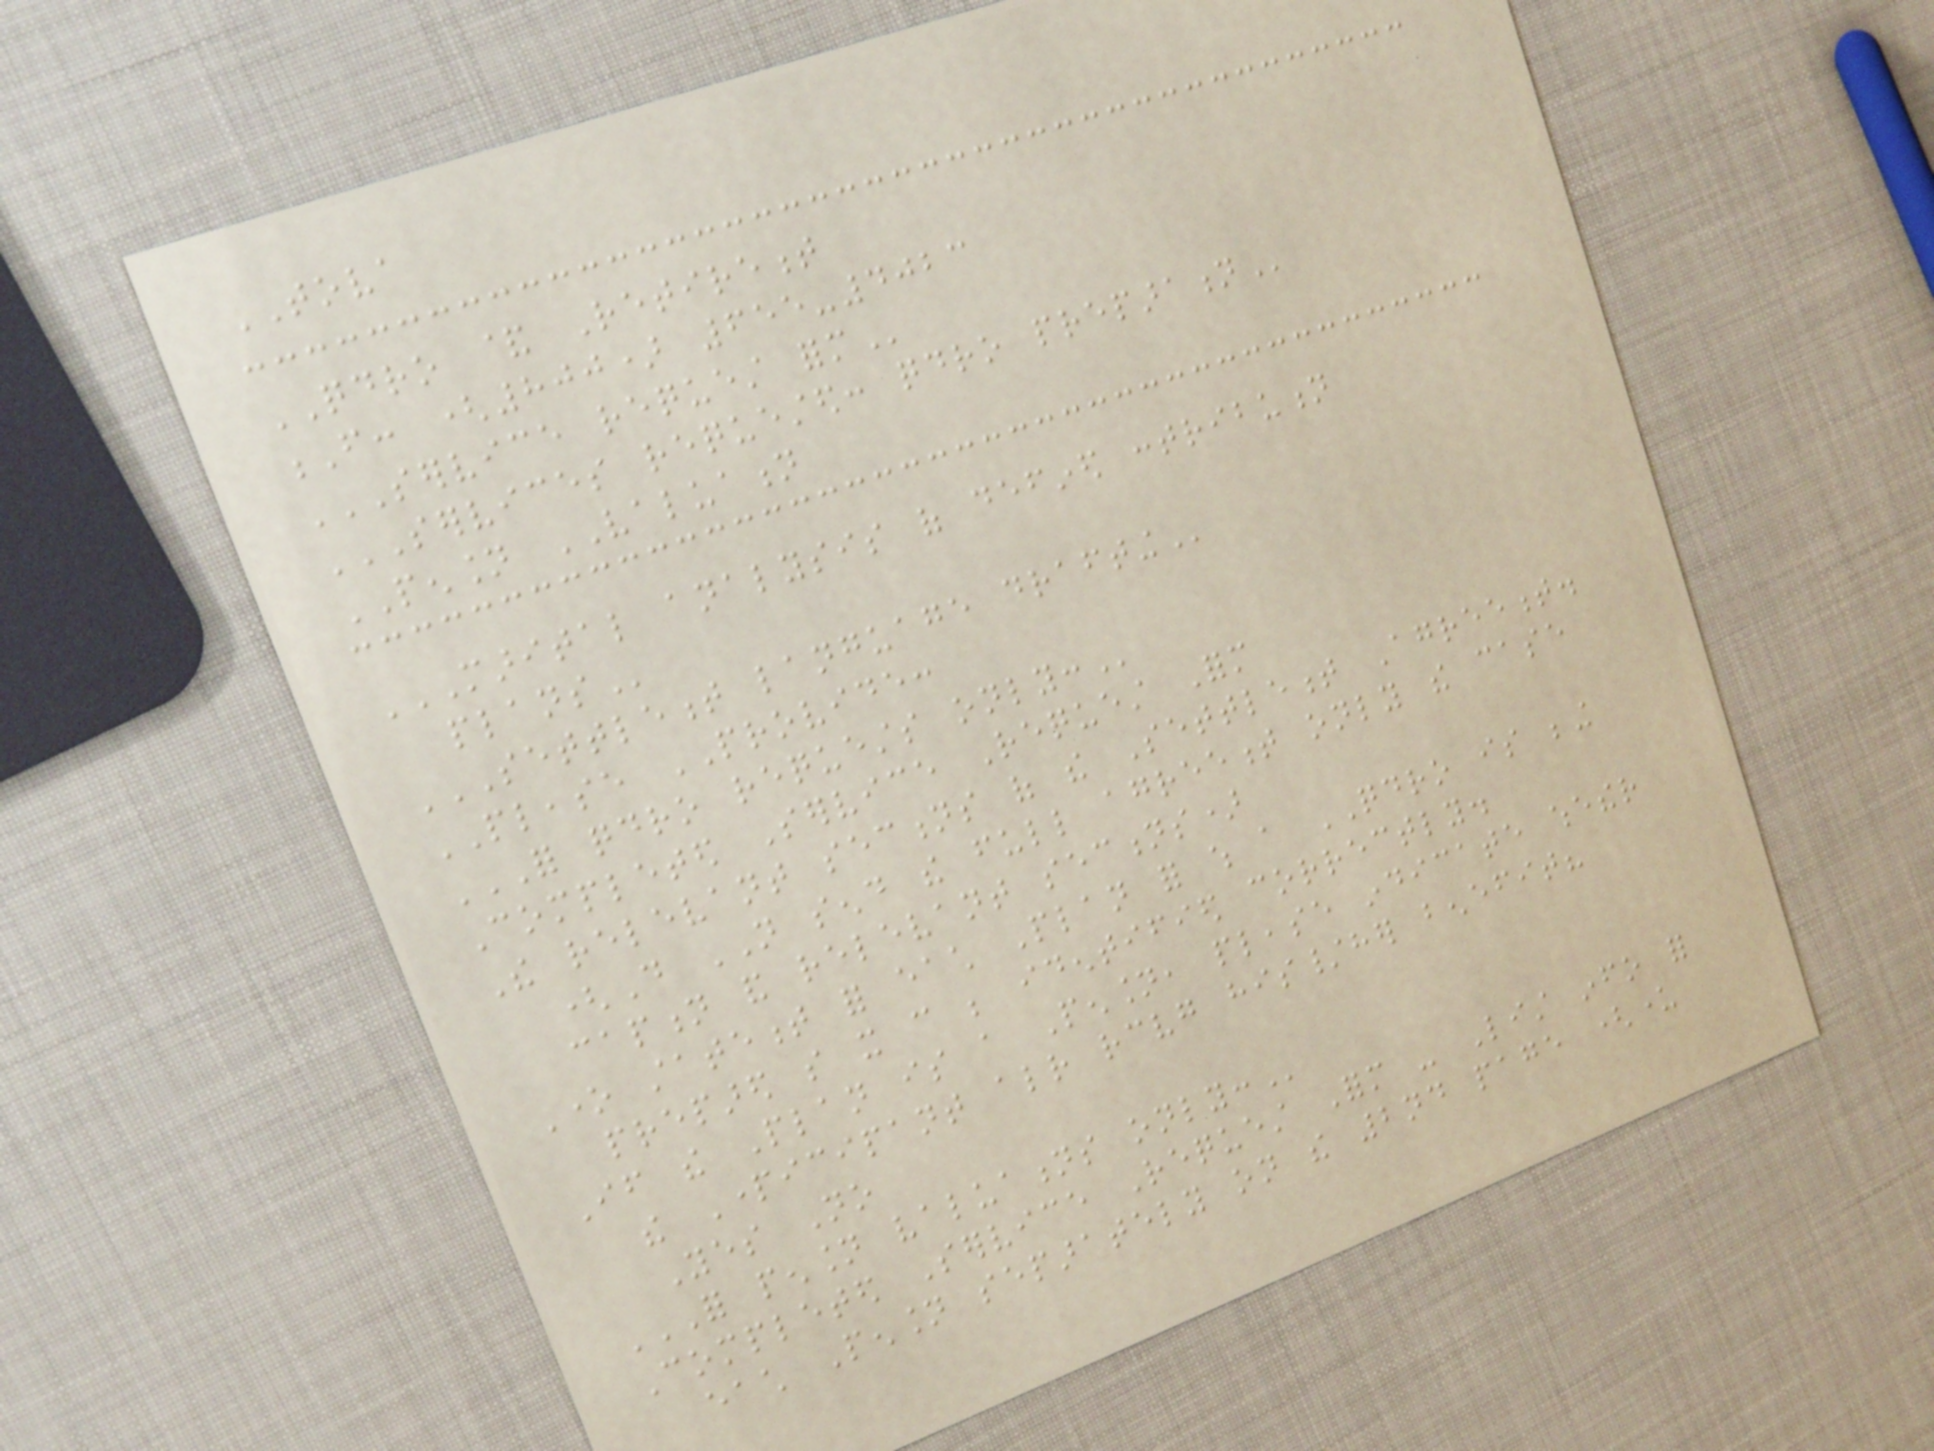TOVA
QDRO & Retirement
F: (800) 655-4023
SERVICE REQUEST FORM
SERVICES REQUESTED: QDRO PREPARATION
PENSION VALUATION
MARITAL ANALYSIS OF DEFINED CONTRIBUTION
PLANS
SETTLEMENT LANGUAGE DRAFTING
PLEASE PROVIDE:
FOR QDRO REQUESTS ONLY:
Completed Service Request Form
The relevant sections of the Settlement Agreement.
(Do NOT send the full agreement only the case
caption and relevant sections)
One statement for each Plan for which a QDRO is being
prepared so it can be identified correctly.
If the Plan is a Pension, please indicate whether
the Participant already receiving his/her benefit?
Yes No
FOR PENSION VALUATIONS ONLY:
Completed Service Request Form - List info for
each Pension separately on the 2nd page (under
